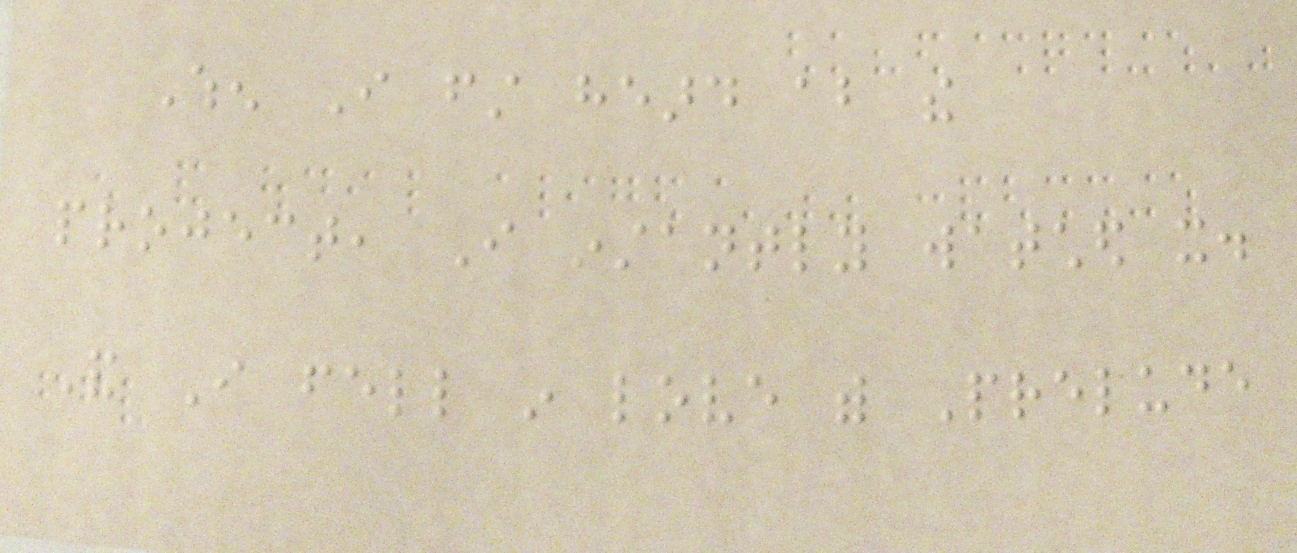When I first heard about the
project, I instantly watched it.
And I fell in love with Prelude
